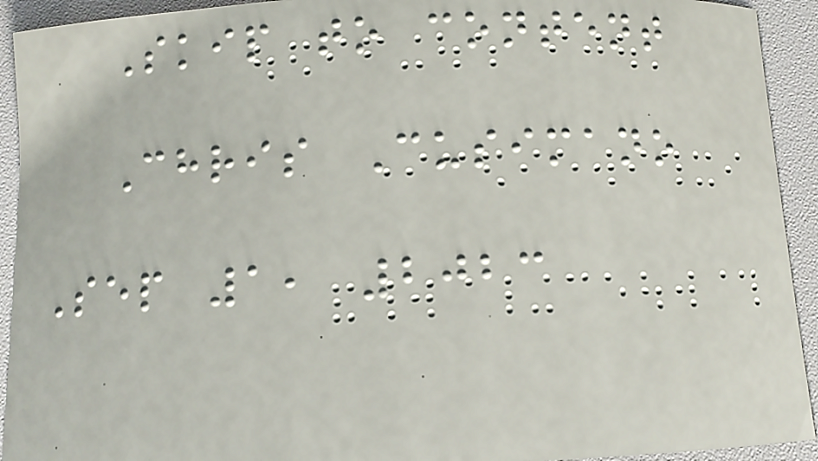Skip to content
Chris Cusimano
Sep 1, 2023
